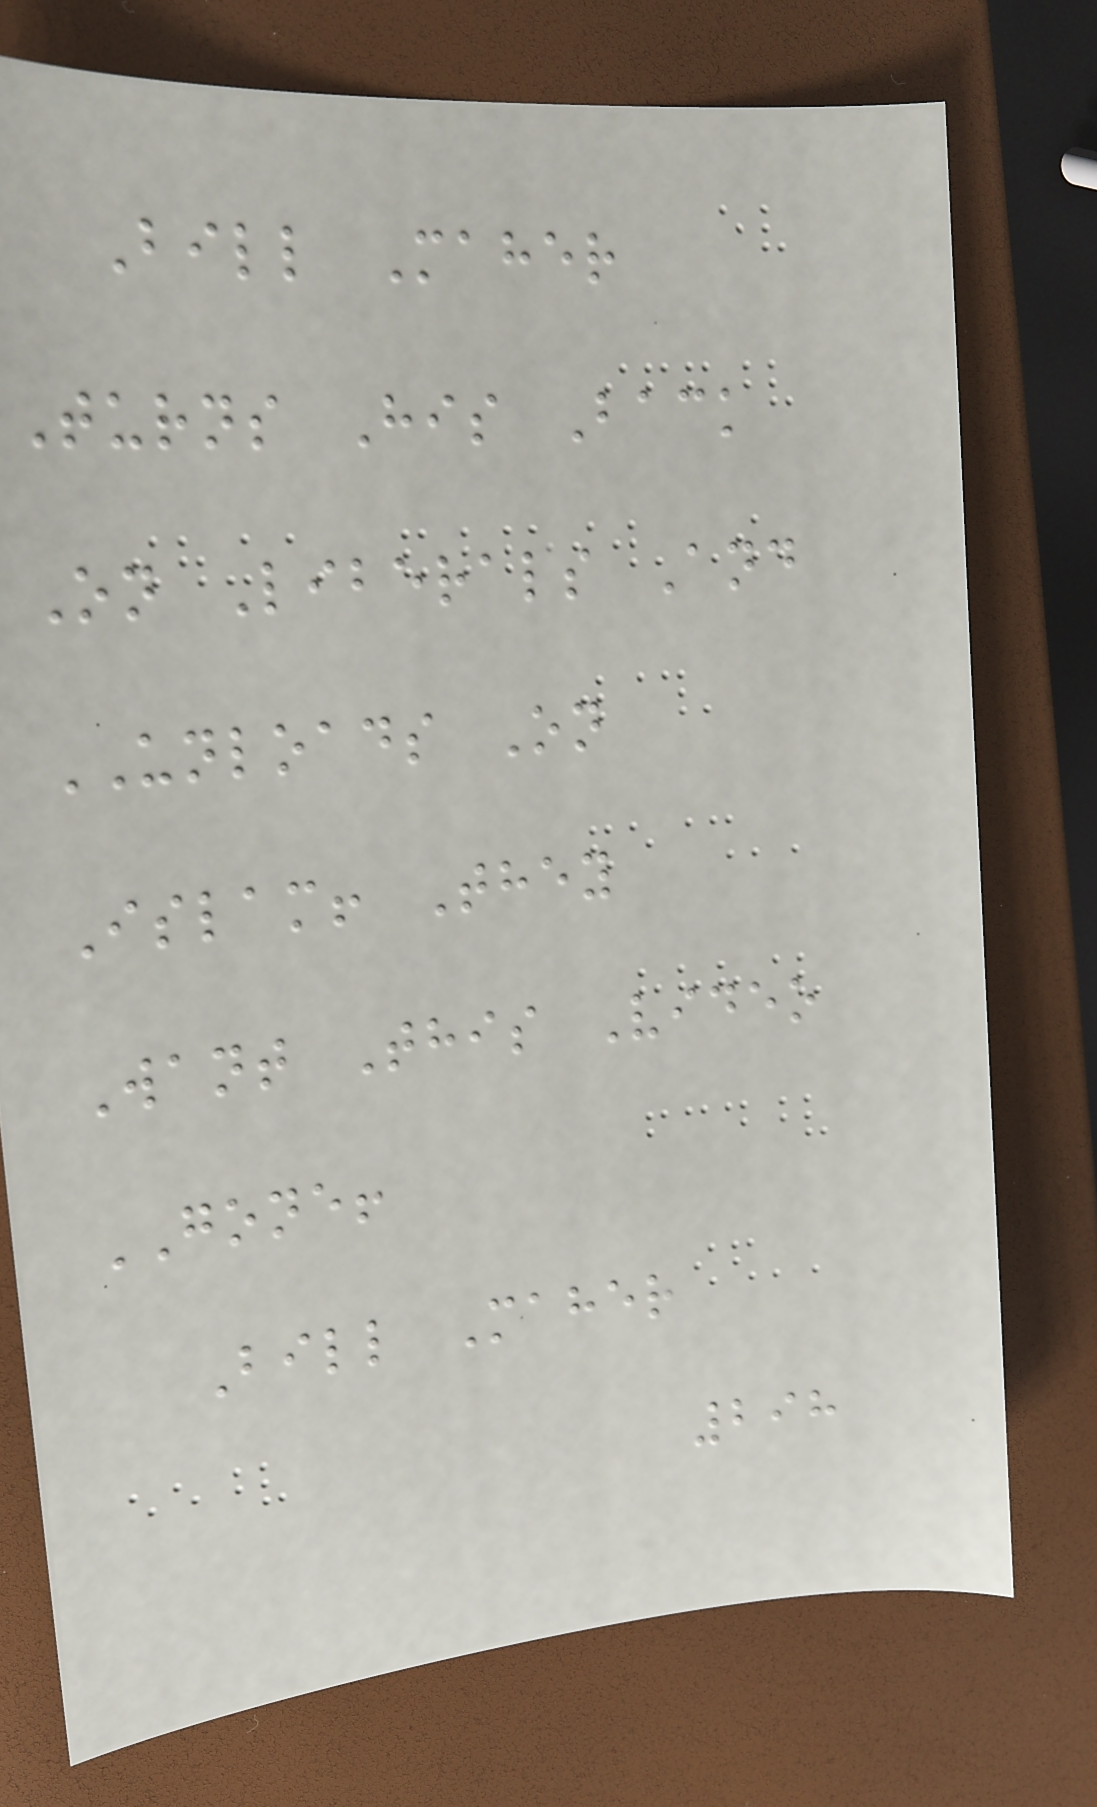Bill Maher
Turns His Back
On Liberals And
UNLOADS On
Islam! They
Want This Video
GONE!
Bill Maher
298
